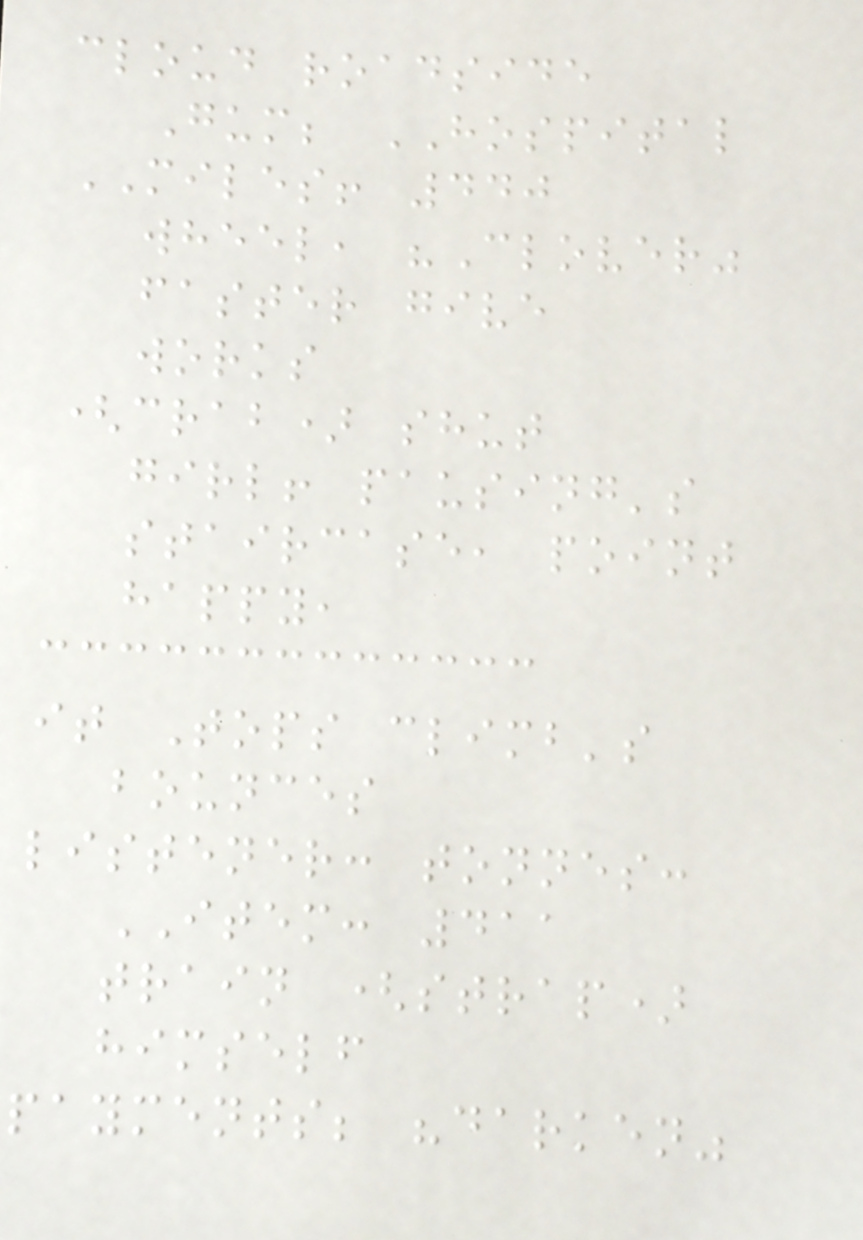cloud roadside
Gum; HOSPITAL
MILES! 440
wheel, "Clover"
faster give
works
(crab) shut
girl! pausing's
staircase, point
happy,
it Tops climb's
bounces
listener: tonnes:
ITEM: 411
train (strap)
himself
payments; "darken"
